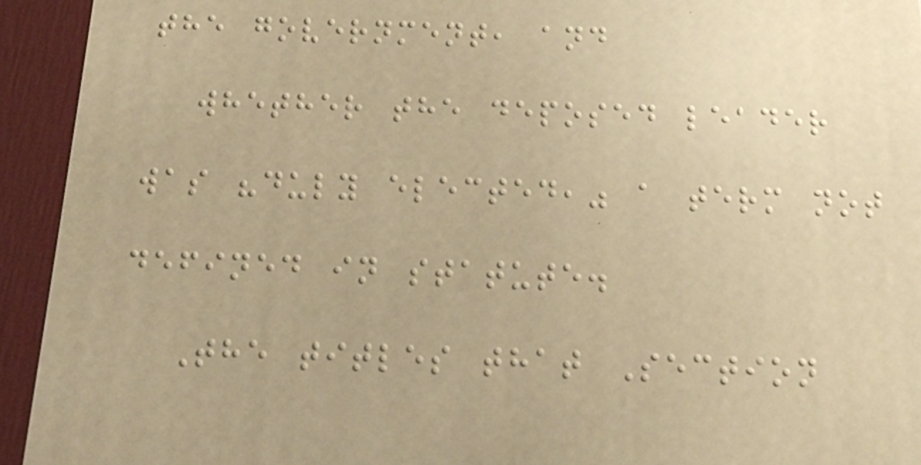the government, and
whether the deposed leader
was "duly elected," a term not
defined in statute.
The titles that Section
